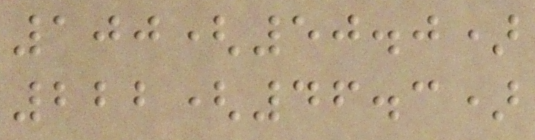100(50.0)
222(46.3)
